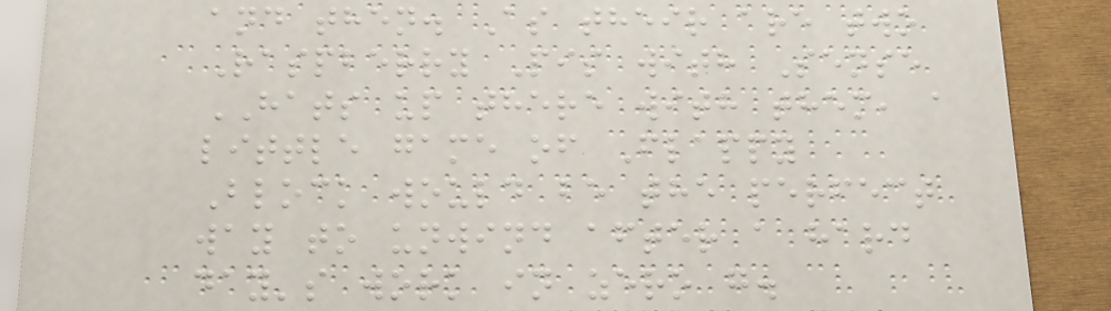and then. As their are two
Raspberry Pis with Sense
HATS up there with them, a
little game of Flappy
Block would be the perfect
way to unwind after a hard
day's work in zero g.
